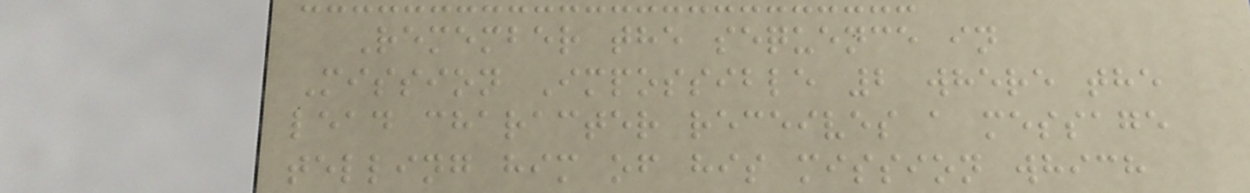Remember the sequence in
Mission Impossible 2 where the
lead character receives a message
telling him of his mission which
